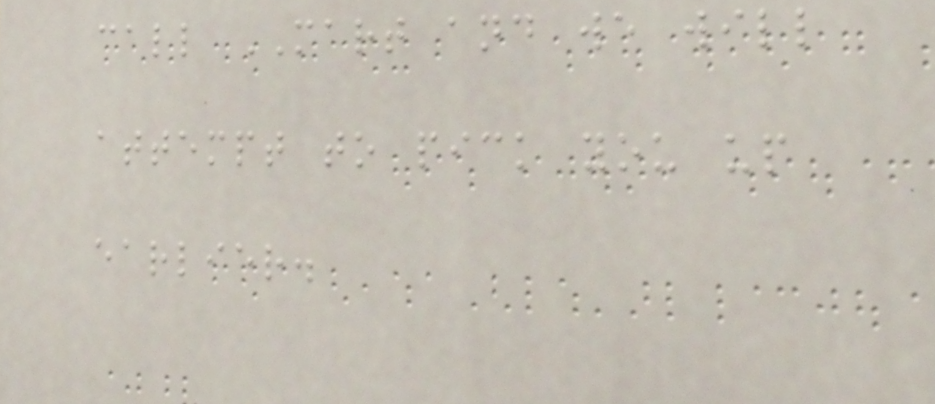call MART and we will
attempt to pick you up
earlier.
